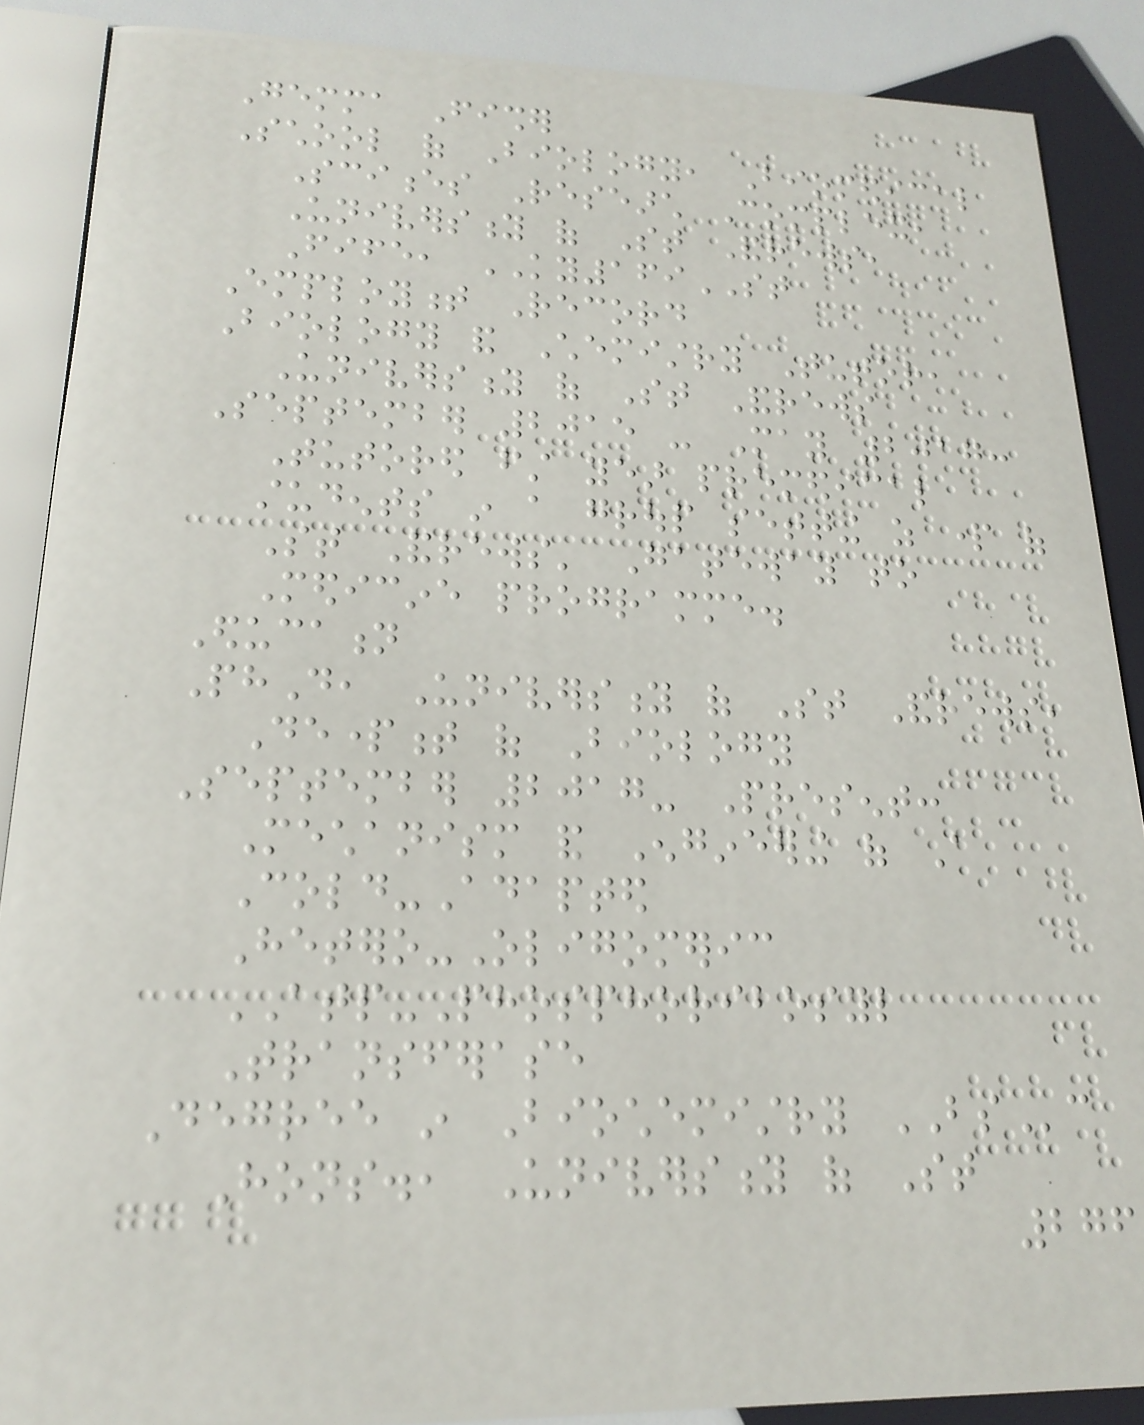Gemma Fisher
School of Biology, Biomedical
Sciences Research Complex,
University of St Andrews,
Fife, KY169ST
Employment Record
Biology and Chemistry Tutor,
University of St Andrews
September 2015 - May 2017:
Tutored first year premedical
students in a group setting as part of
St Andrews' Gateway to
Medicine programme.
Education
PhD, University of St Andrews,
Department of Biology
September 2017- Present:
Mechanism and Engineering of A
Cold-Adapted
Hetero-Oligomeric
ATP-Phosphoribosyl
Transferase
Degree in Biochemistry BSc
Hons., University of St
276
